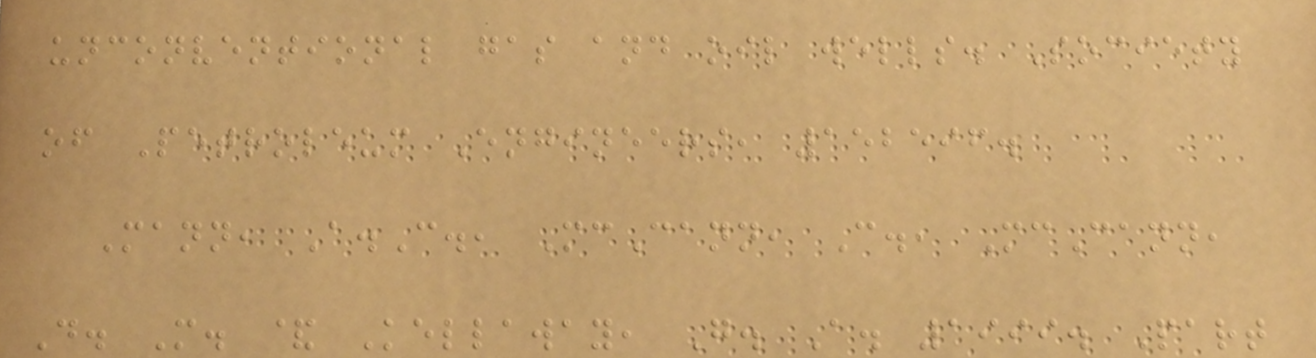unconventional gas and oil wells. Society
of Petroleum Engineers, 152596.
Mann, A.C., McCann, C., McCann,
D. M. & Kellaway, G. A. 1999. Part
